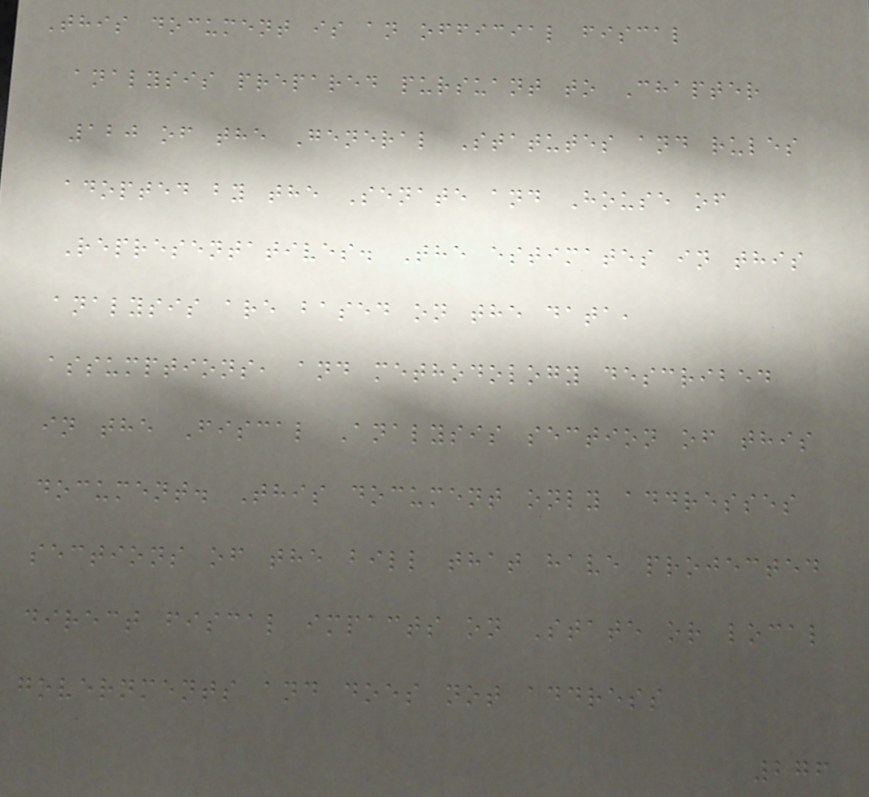This document is an official fiscal
analysis prepared pursuant to Chapter
120 of the General Statutes and rules
adopted by the Senate and House of
Representatives. The estimates in this
analysis are based on the data,
assumptions, and methodology described
in the Fiscal Analysis section of this
document. This document only addresses
sections of the bill that have projected
direct fiscal impacts on State or local
governments and does not address
276
